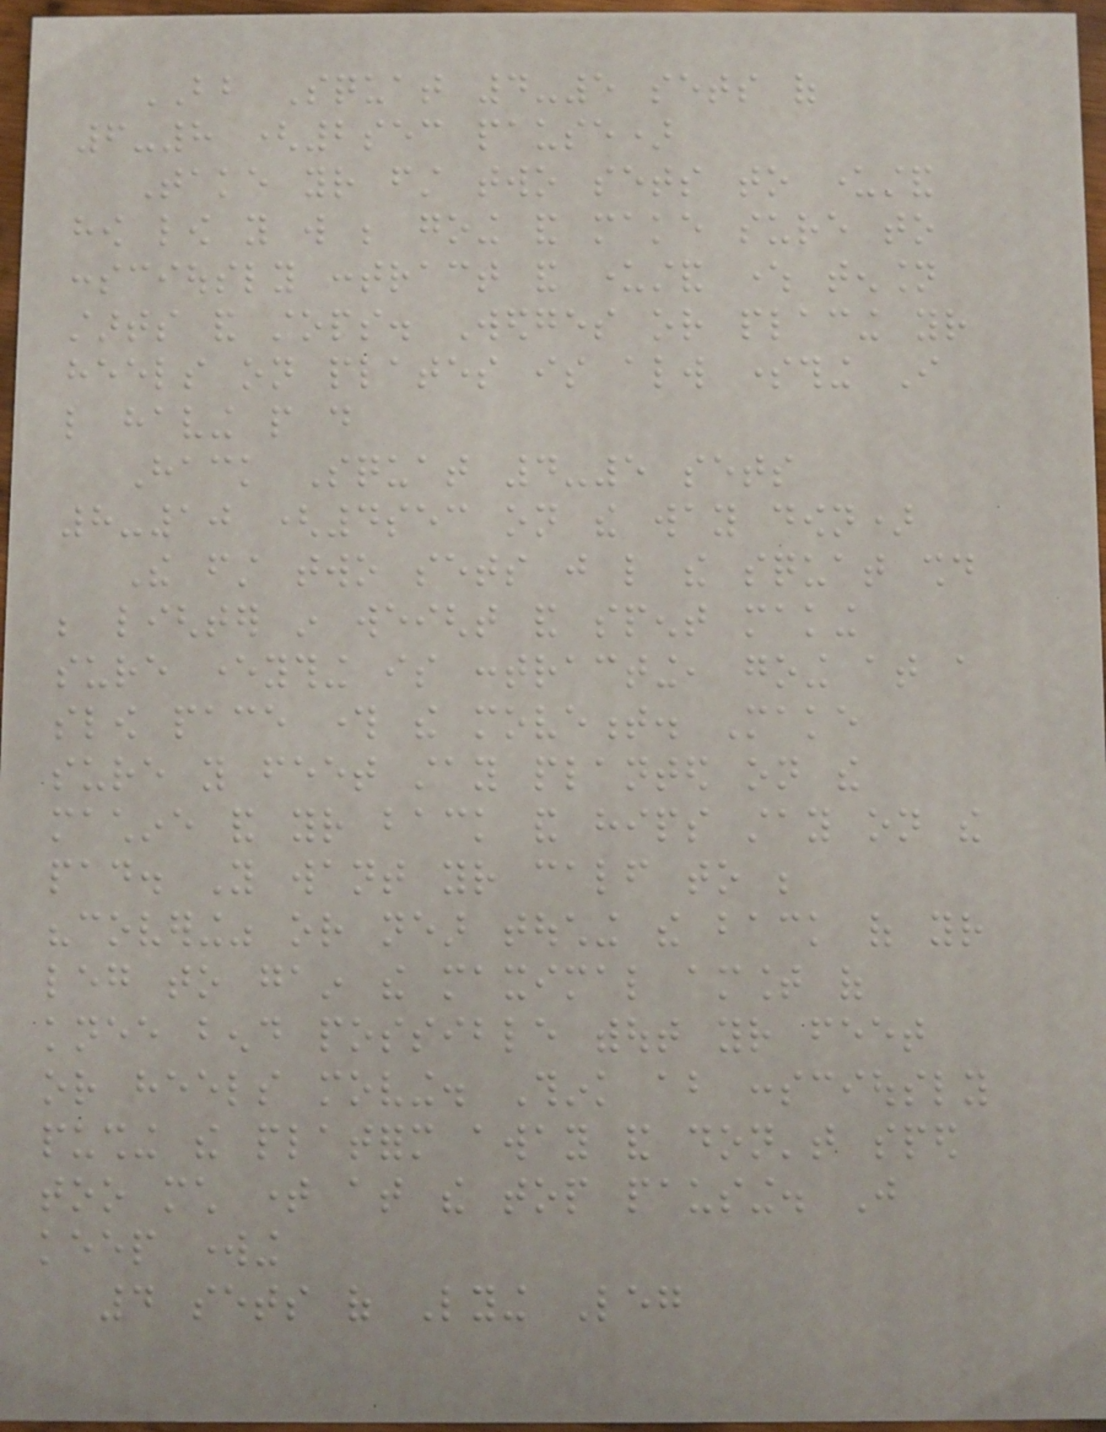BB Squat 4-5 sets of
6-8 (2sec pause)
Take your first two sets to understand
how low you will be going and make sure to
consciously contract and understand where tension
starts and stops. Wedges or placing your
heels on plates is always something I
like having people do
Hack Squat 4-5 sets
8-10 (4sec on the way down)
The first two sets just like the squat should
be lighter in weight and spent making
sure everything is contracting, going at a
slow pace through the movement. Make
sure you feet stay planted on the
machine and your back and hips stay on the
pad. You want your calf to be
"covering" or near touching the back of your
leg to gain the maximal amount of
knee bend possible without your feet
or heels moving. Think about consciously
pushing the platform away and don't sped
too much time at the top pausing. Just
keep working
4 sets of Lying Leg
